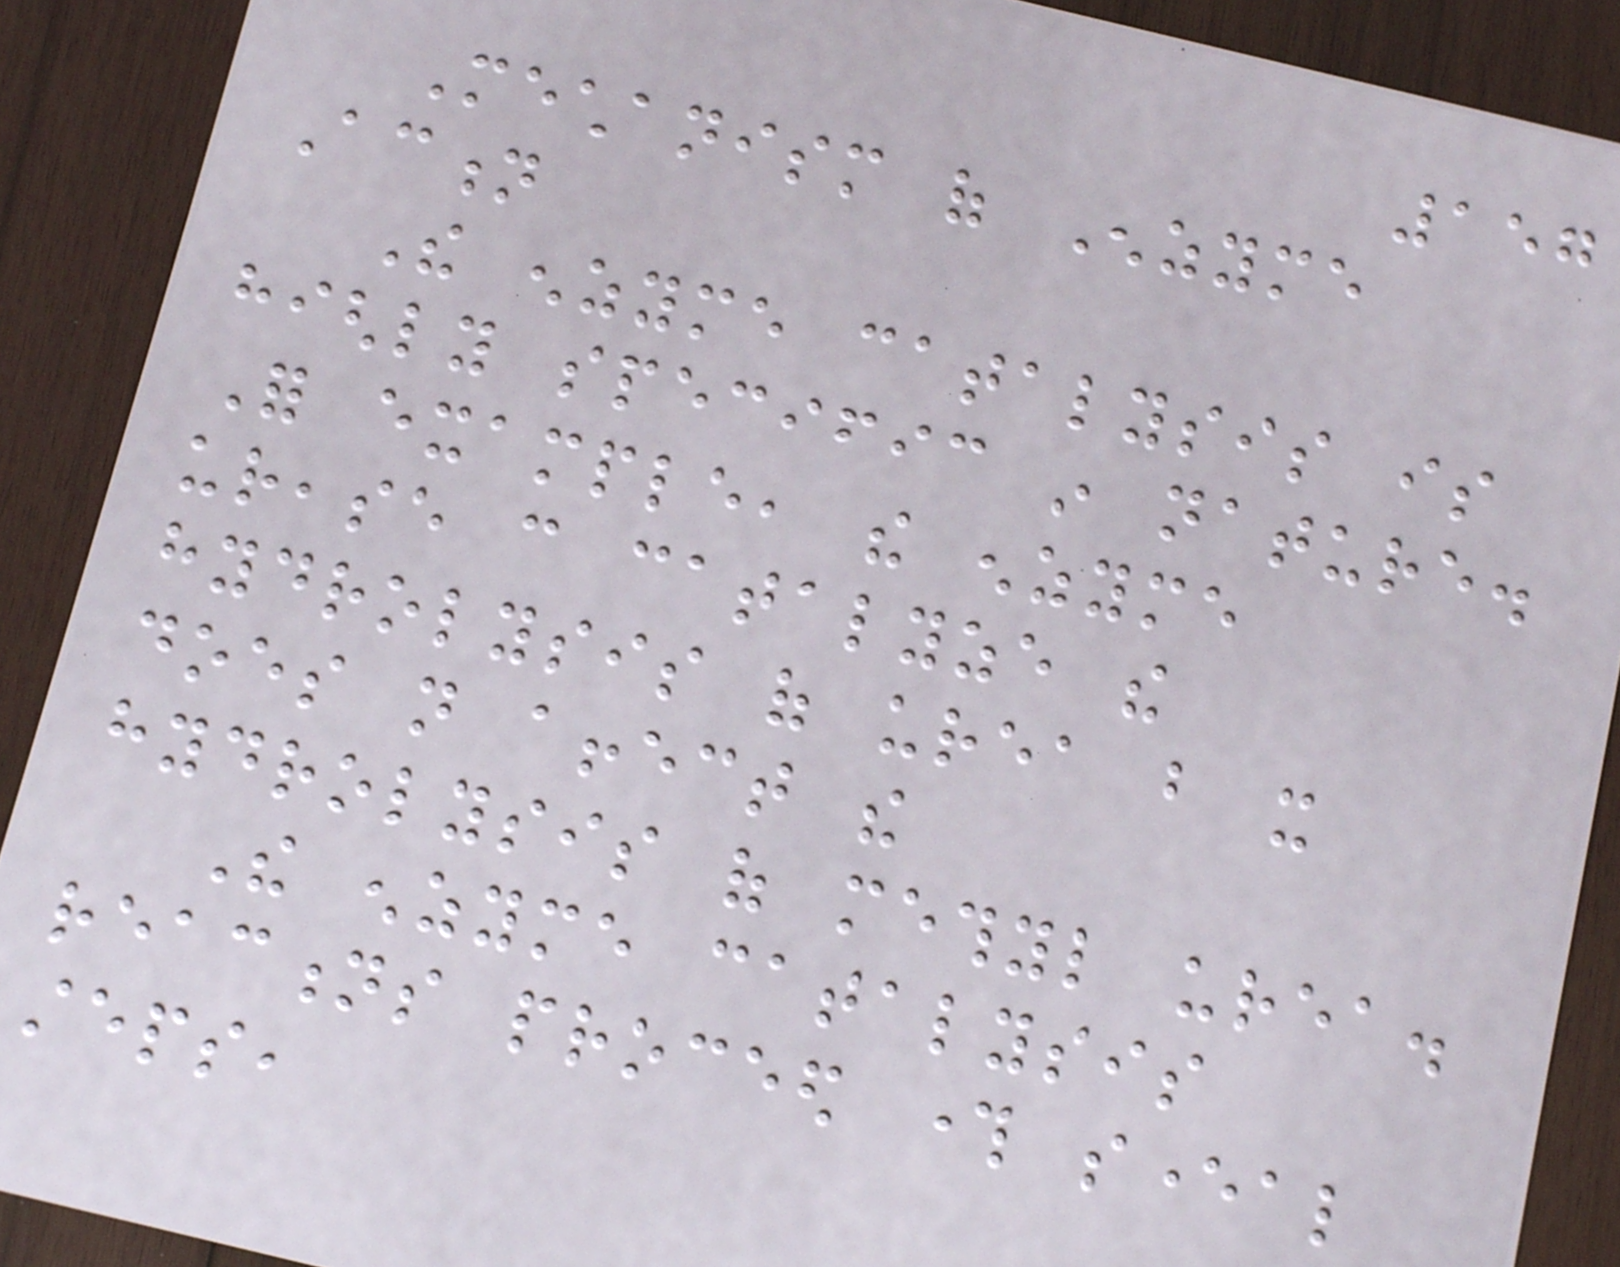157
Mechanism of Enzyme
Action
The enzyme catalysis is
highly specific in nature.
For example, the enzyme
urease can catalyze the
hydrolysis of urea but it
does not affect the
hydrolysis of methyl urea.
The enzyme catalysis
reactions proceed through several
steps,
